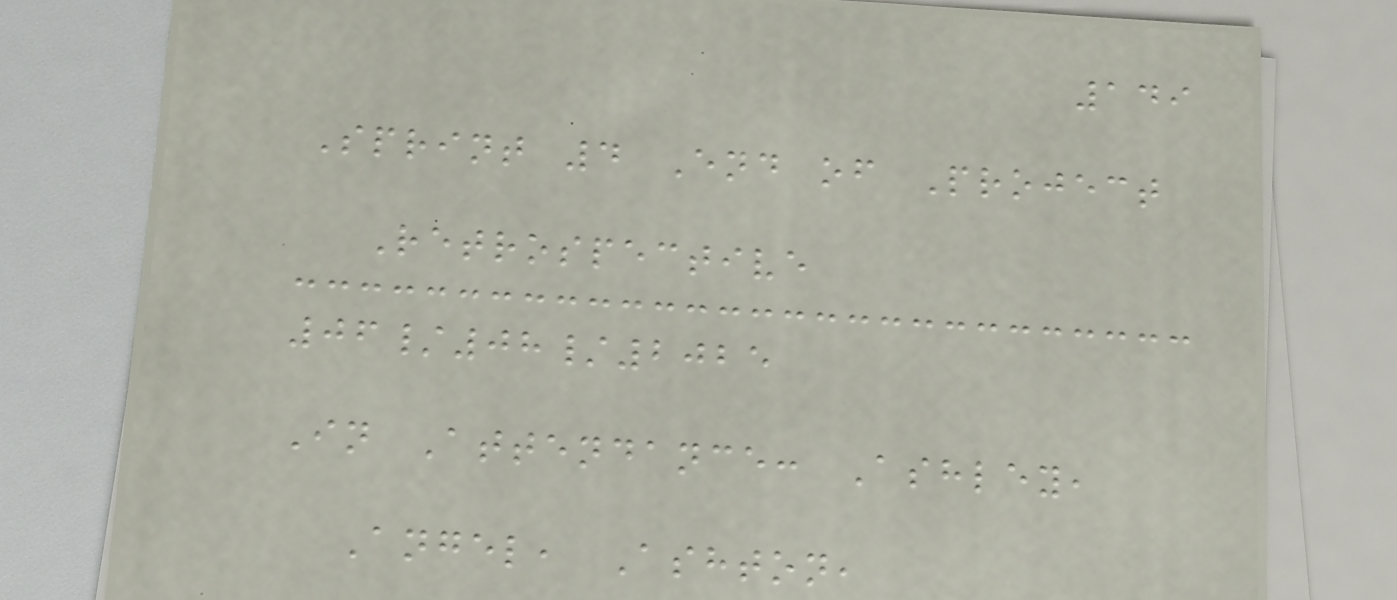149
Sprint 4 End of Project
Retrospective
06/08/2025
In Attendance: Ashley,
Angel, Ashton,
